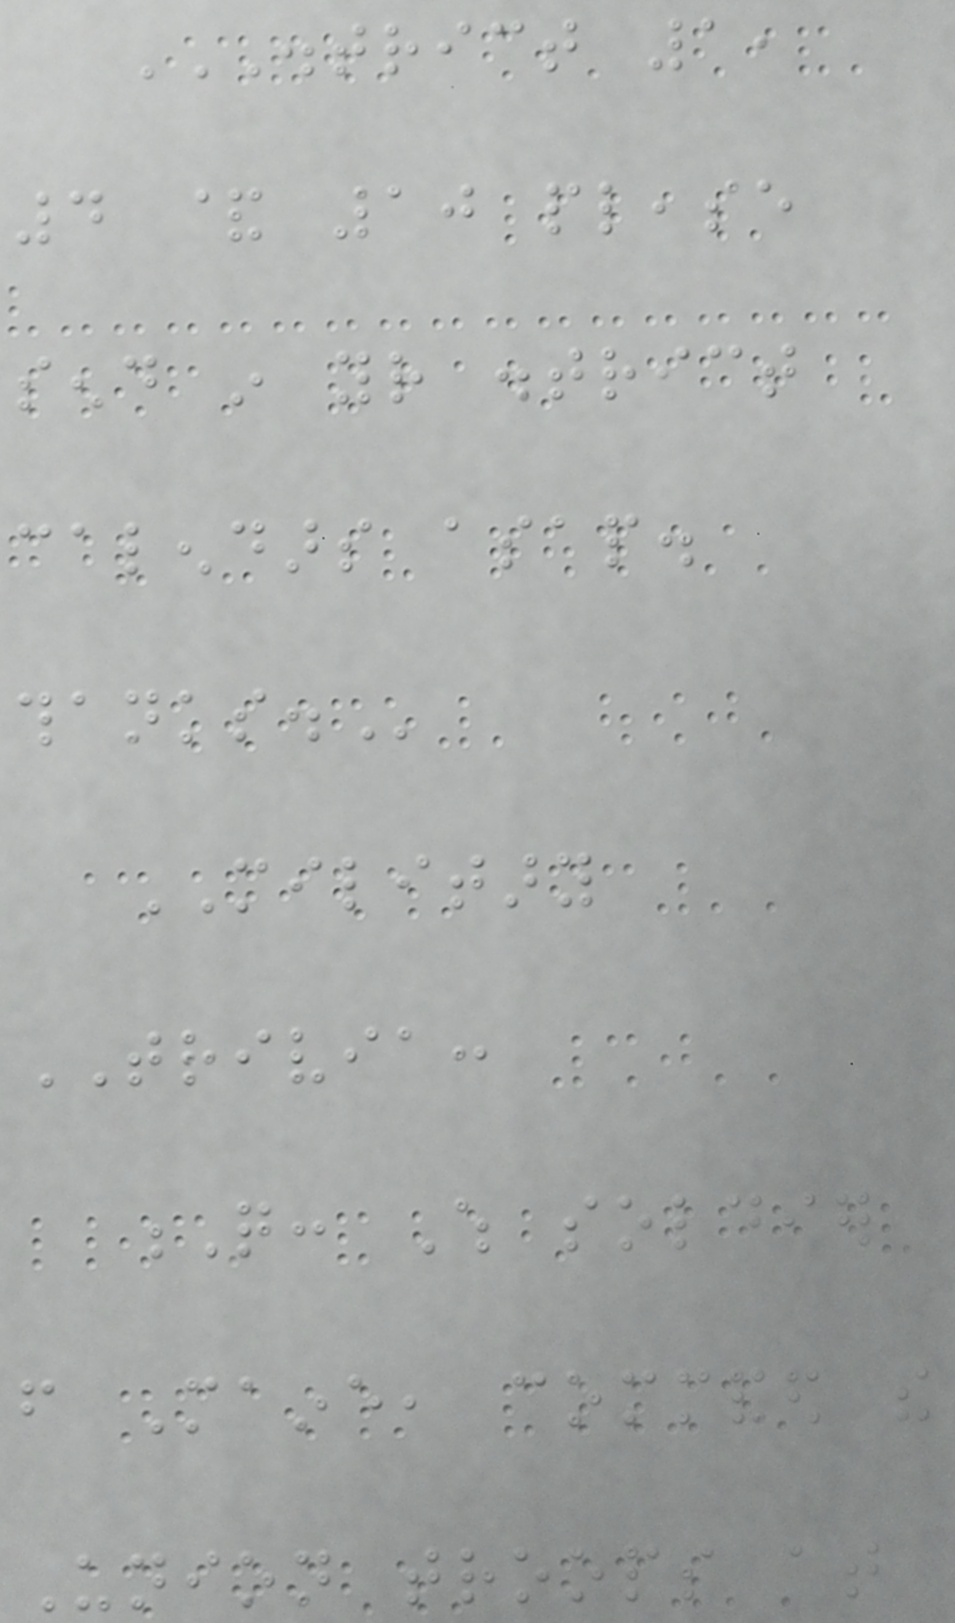DISTRICT 1,
4 & 10 PLEASE
SEND IN YOUR DISTRICT
CALENDARS ASAP.
THANKS.
MILITARY
TRIVIA:
Q: Which soldier
from Maine, commanded the
Union troops at
